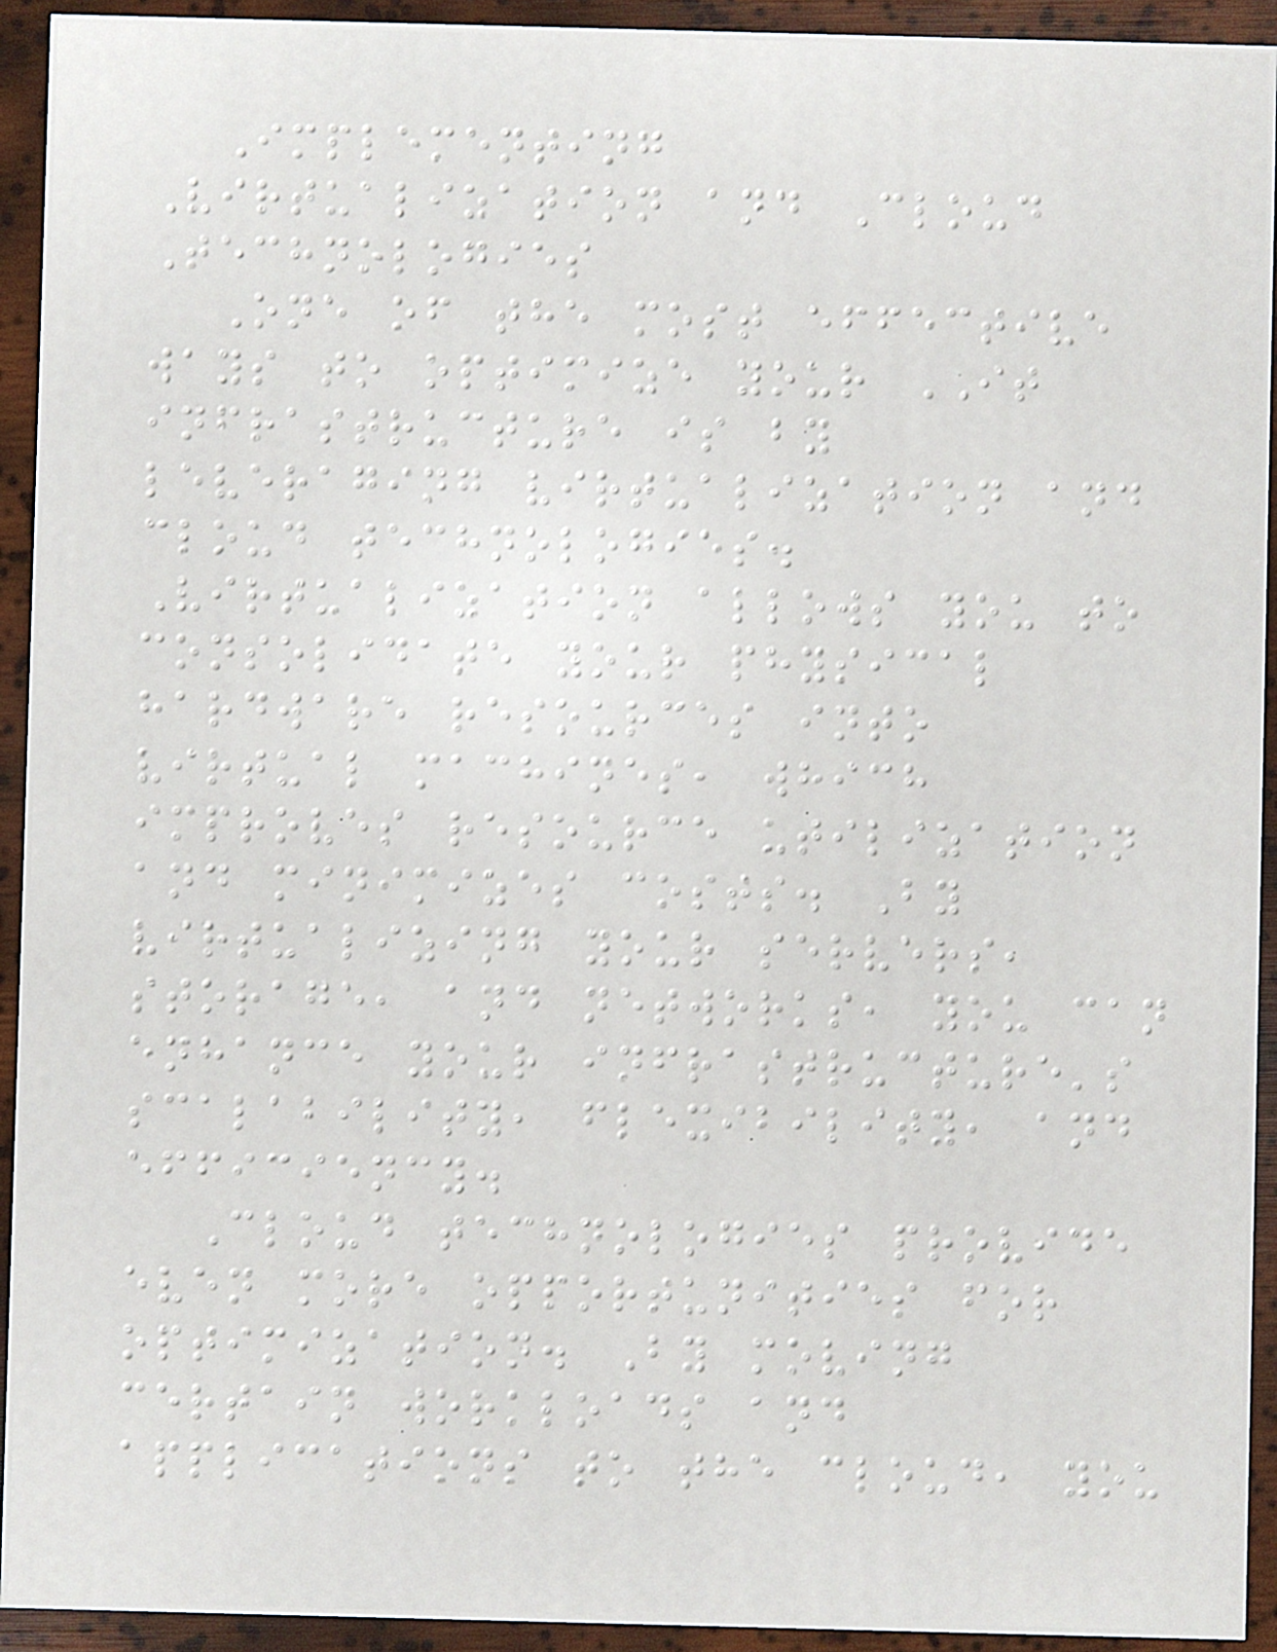Implementing
Virtualization and Cloud
Technologies
One of the most effective
ways to optimize your IT
infrastructure is by
leveraging virtualization and
cloud technologies.
Virtualization allows you to
consolidate your physical
hardware resources into
virtual machines, which
improves resource utilization
and minimizes costs. By
virtualizing your servers,
storage, and networks, you can
enhance your infrastructure's
scalability, flexibility, and
efficiency.
Cloud technologies provide
even more opportunities for
optimization. By moving
certain workloads and
applications to the cloud, you
